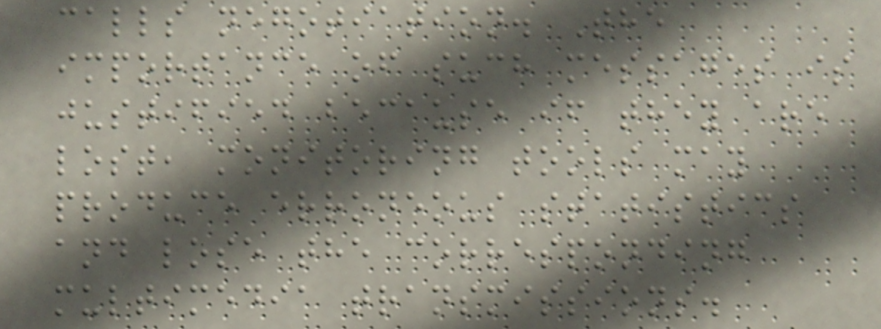calls negotiation. The
importance of such messages is
justified because if they are
lost, monitoring tools may
produce erroneous statistics
and lose the corresponding
multimedia transmissions.
